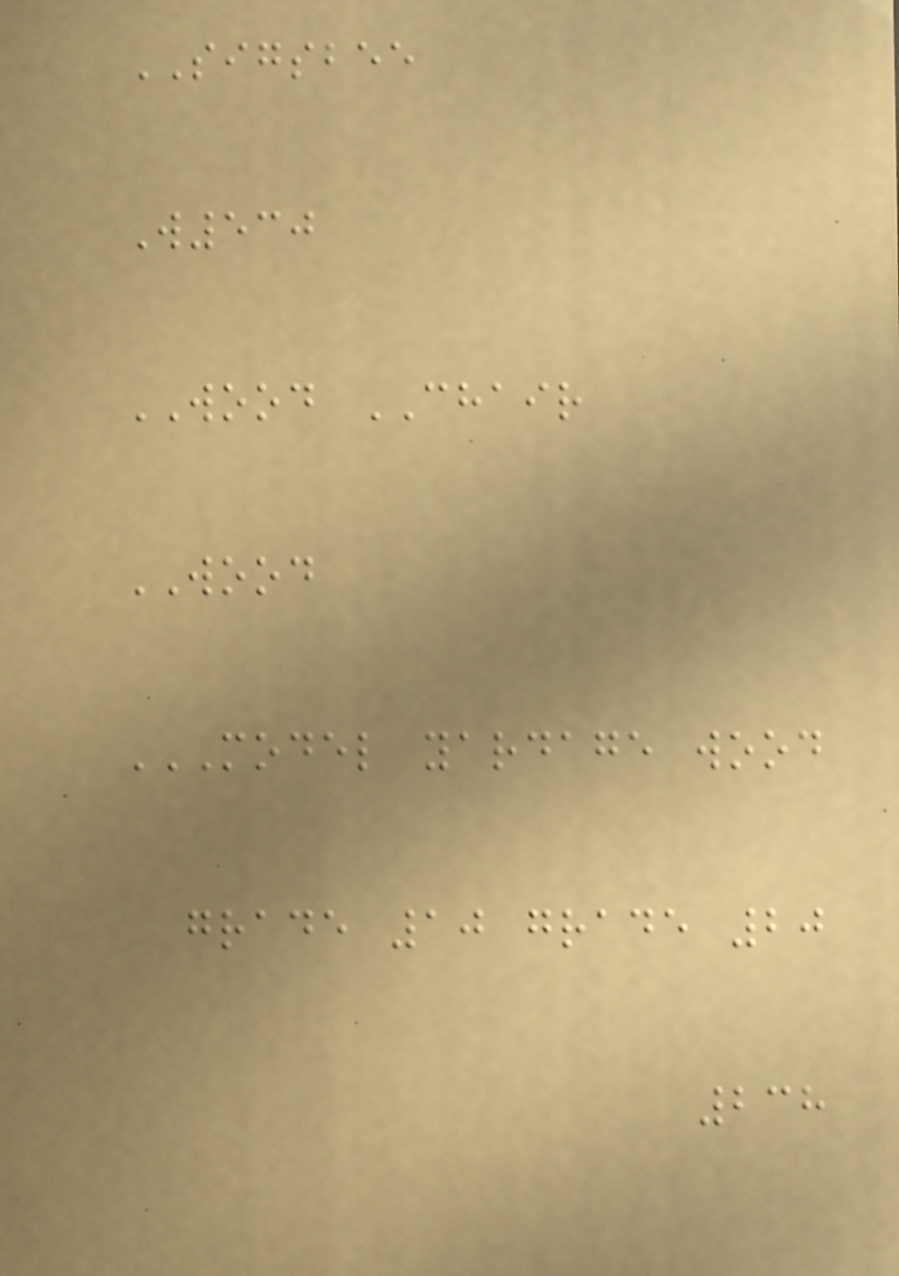SIGSBEE
W530
WOOD CHAIR
WOOD
MODEL YARDAGE WOOD
GRADE 10 GRADE 20
238
